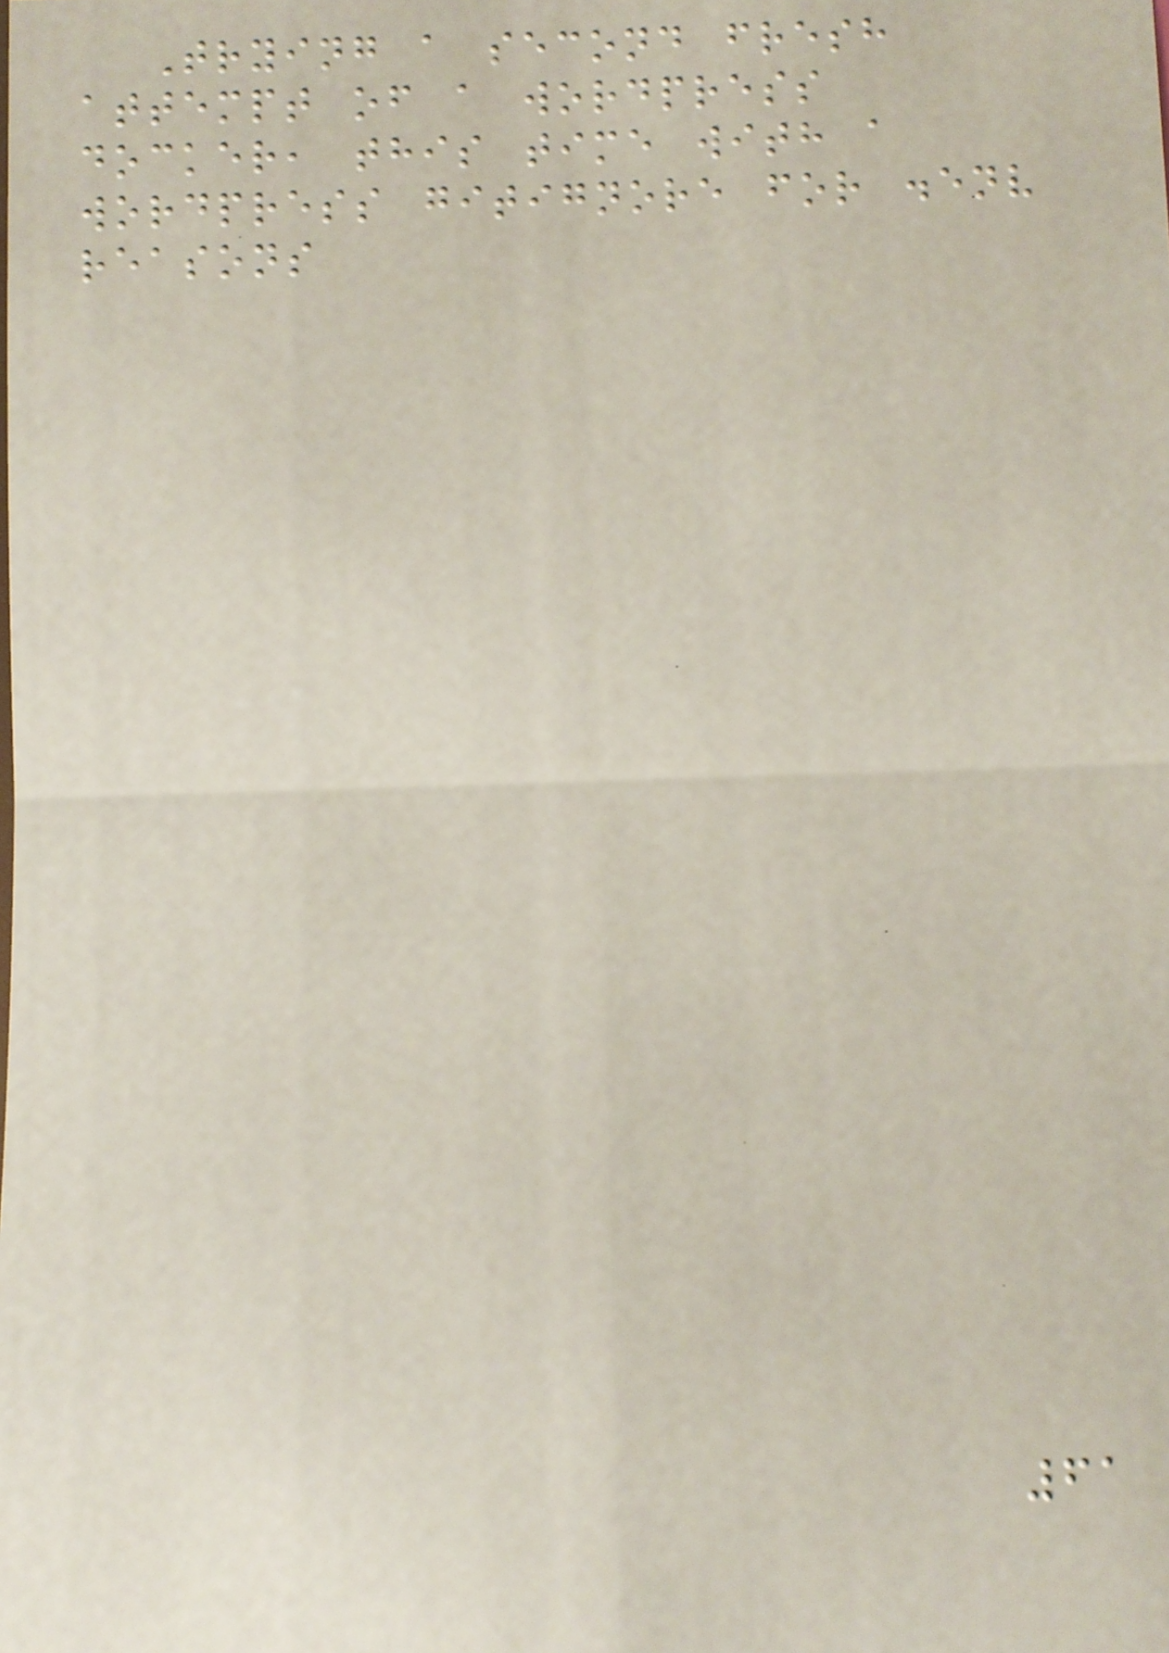Trying a second fresh
attempt of a wordpress
docker, this time with a
wordpress gitignore for .env
reasons
61
